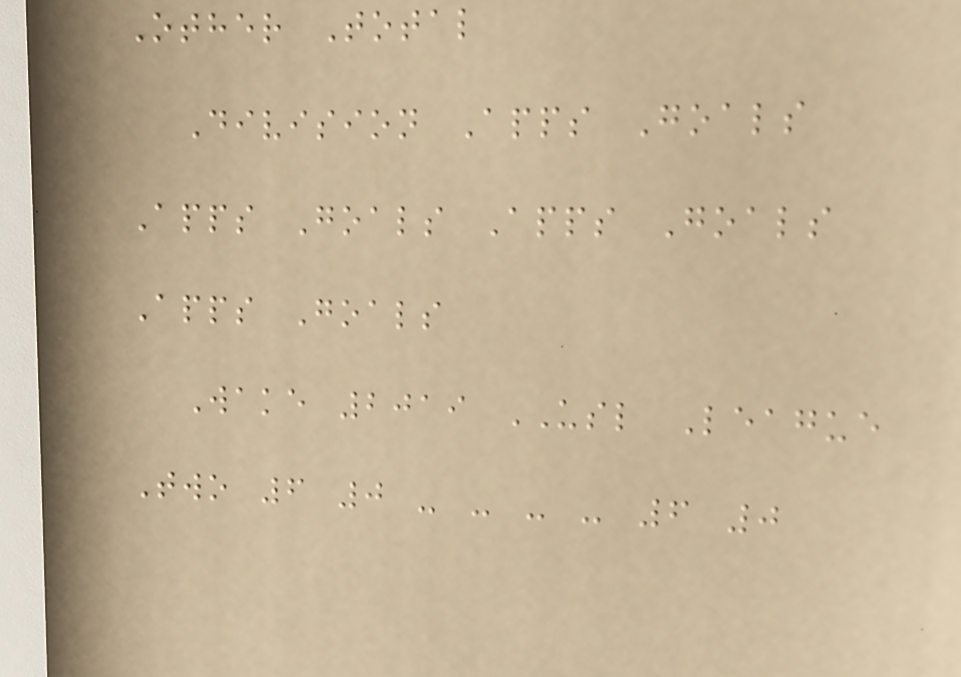Other Total
Division Apps Goals
Apps Goals Apps Goals
Apps Goals
Wake 2019 USL League
Two 6 0 - - - - 6 0
